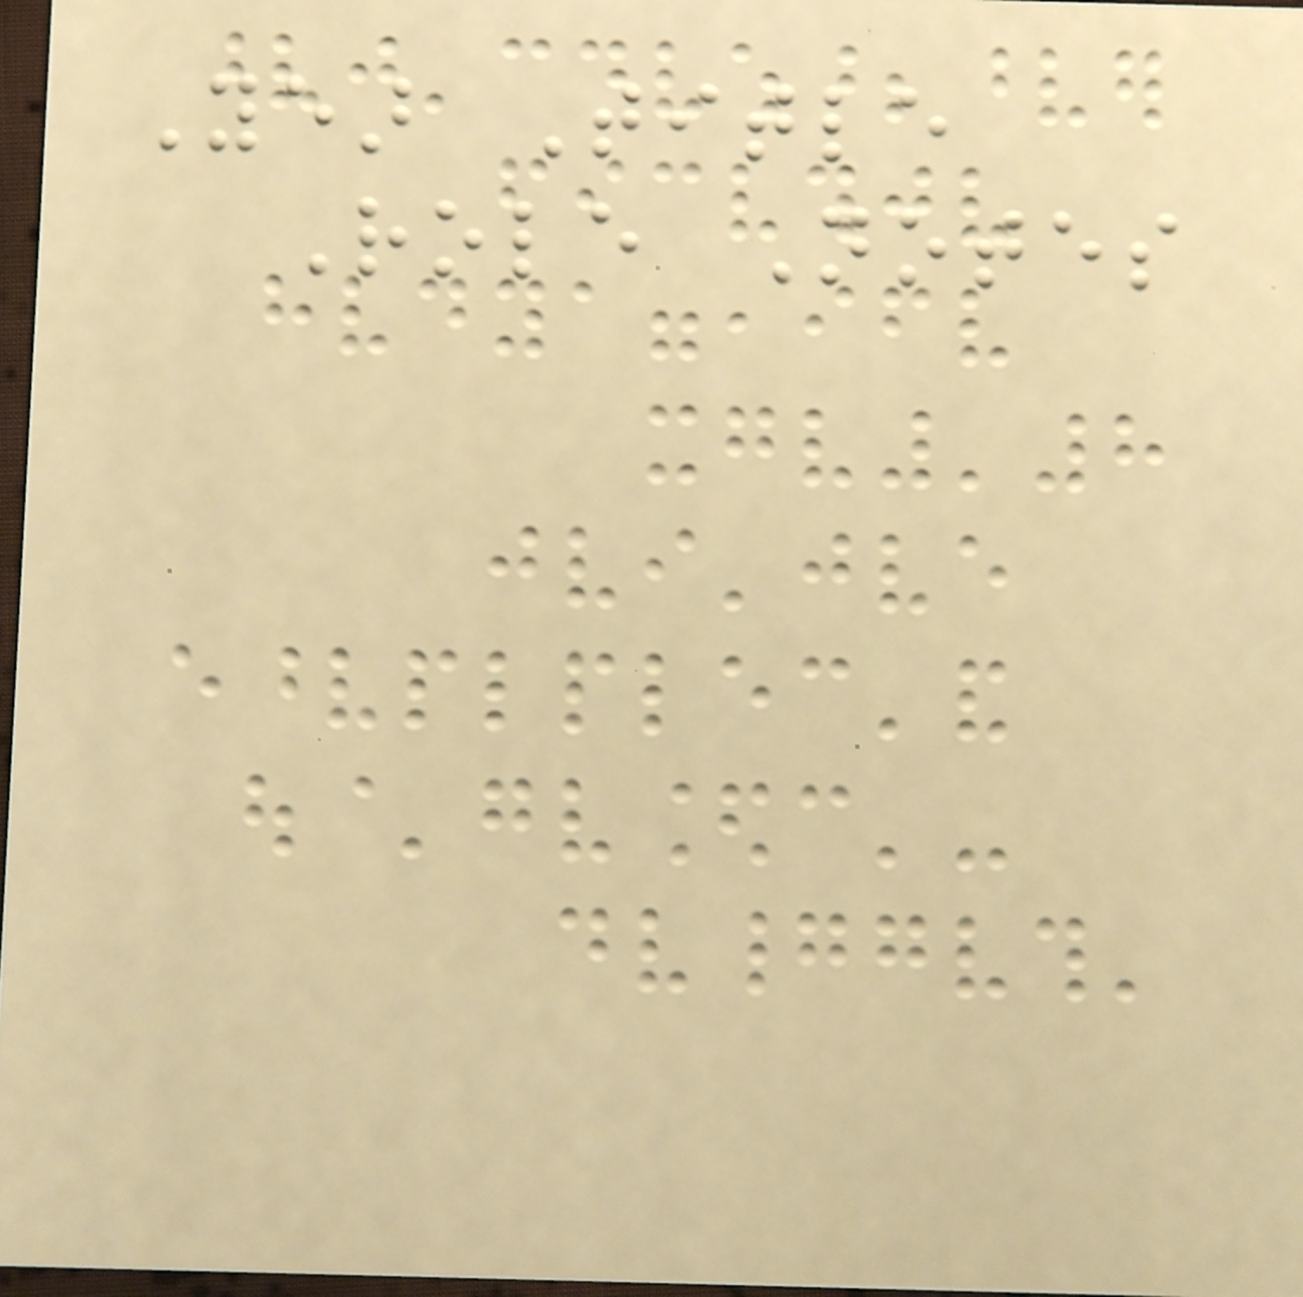Year Title
Role Notes
